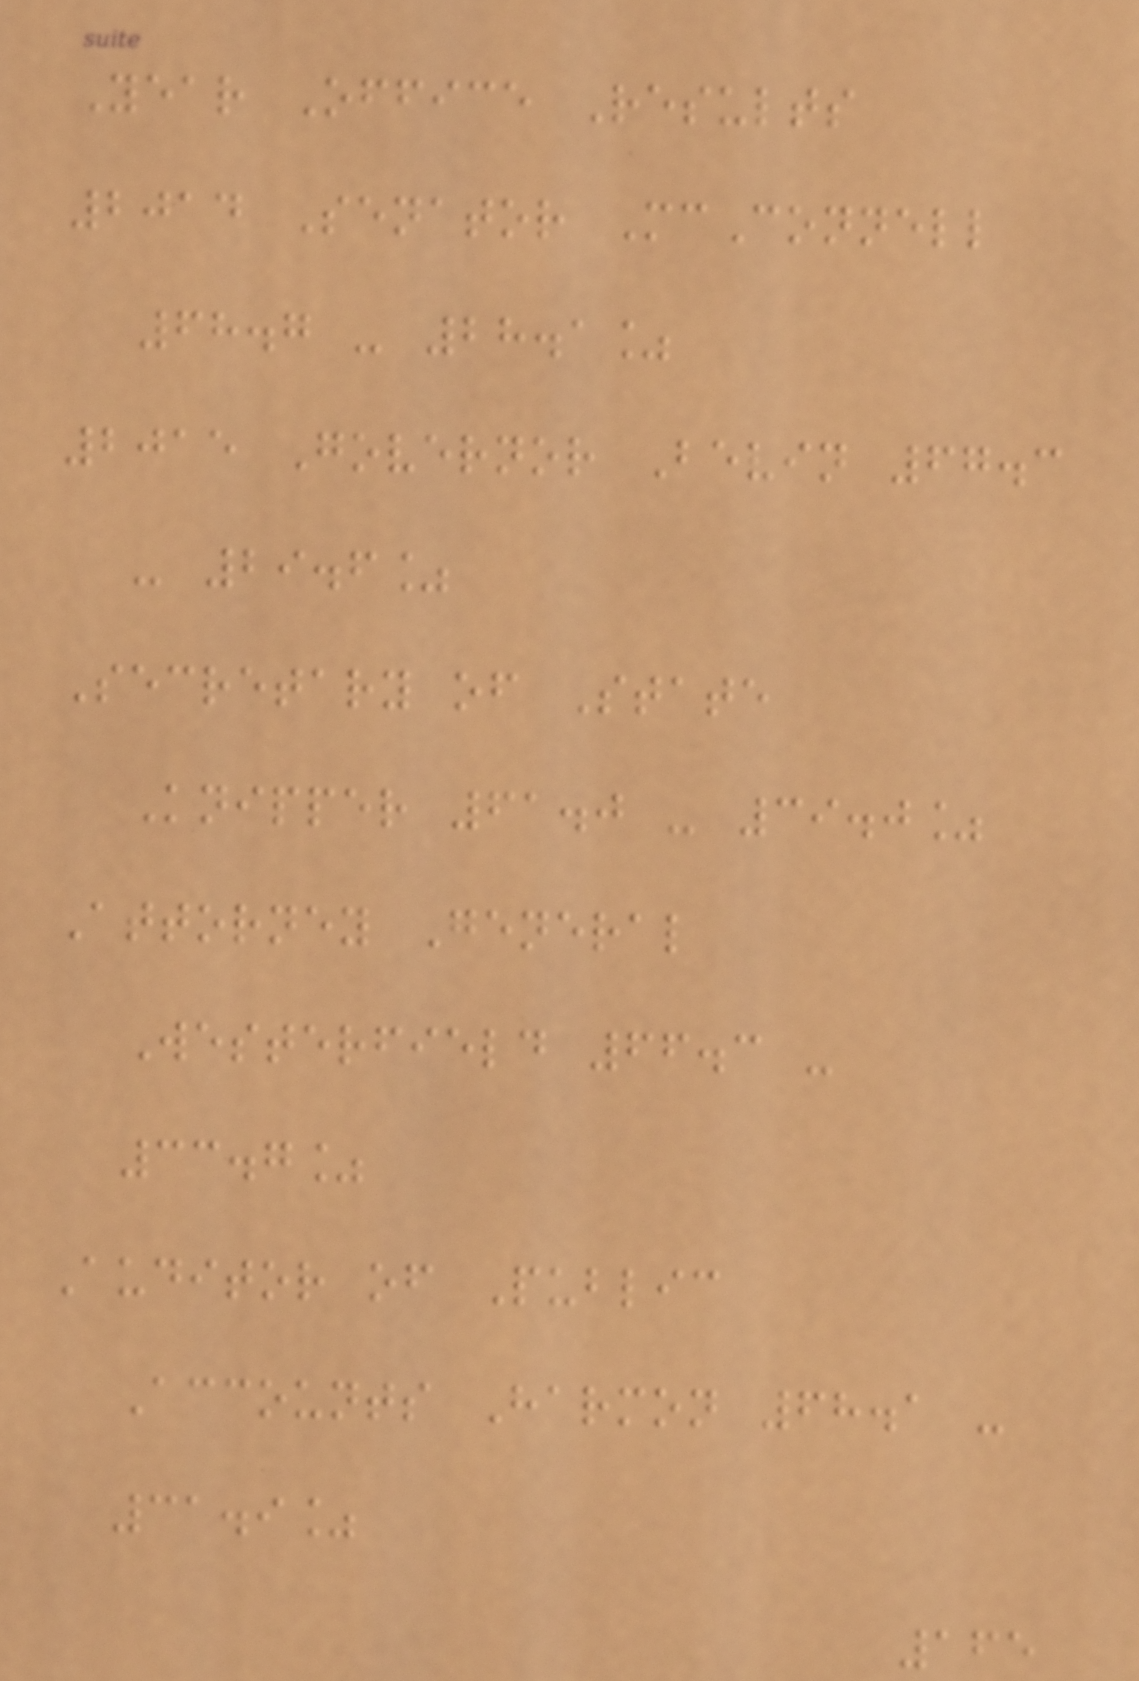Year Office Results
2014 Senator McConnell
68.7 - 28.1%
2015 Governor Bevin 67.3
- 29.6%
Secretary of State
Knipper 61.0 - 39.0%
Attorney General
Westerfield 66.3 -
33.7%
Auditor of Public
Accounts Harmon 68.1 -
31.9%
165
